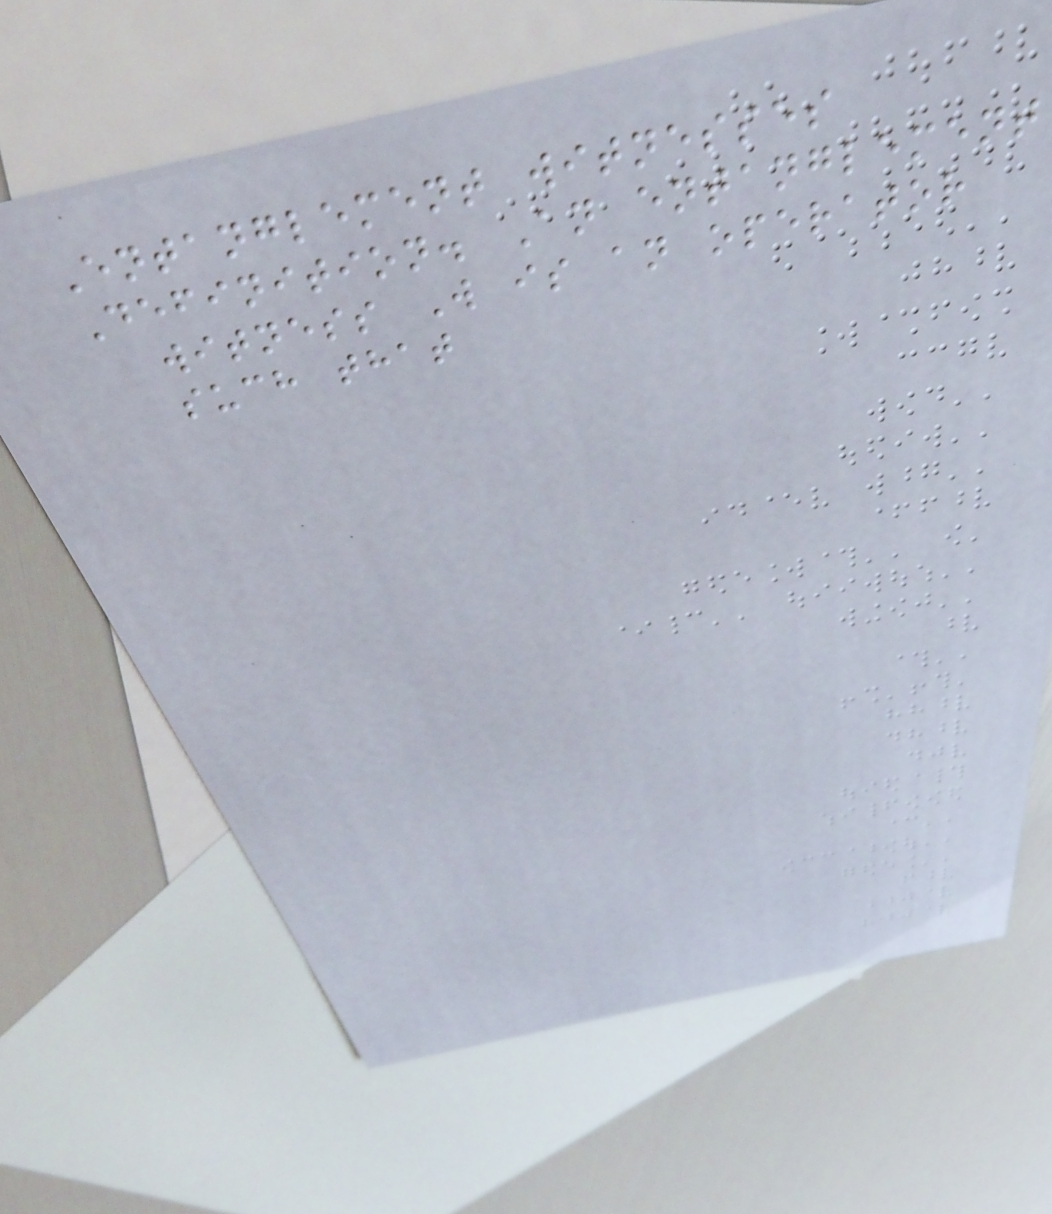Entanglement witnesses
Definition. An entanglement
witness W is an operator
such that
